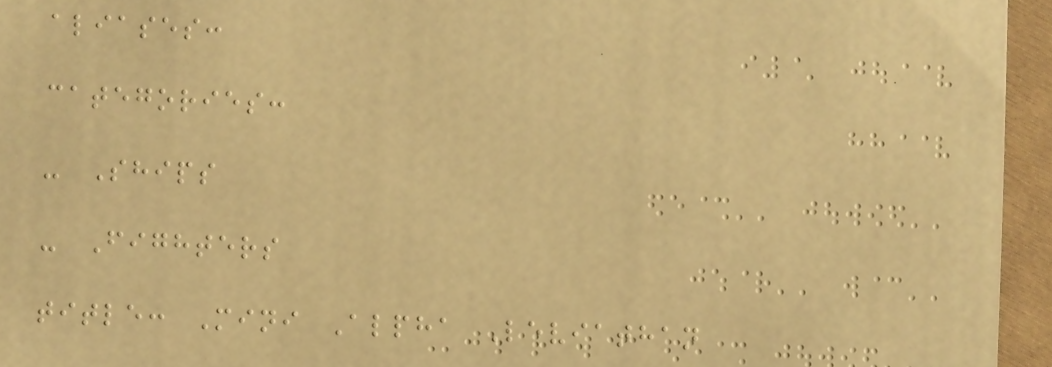aliases:
categories:
- Ships
- Fighters
title: Mini Alpha Leviathan
